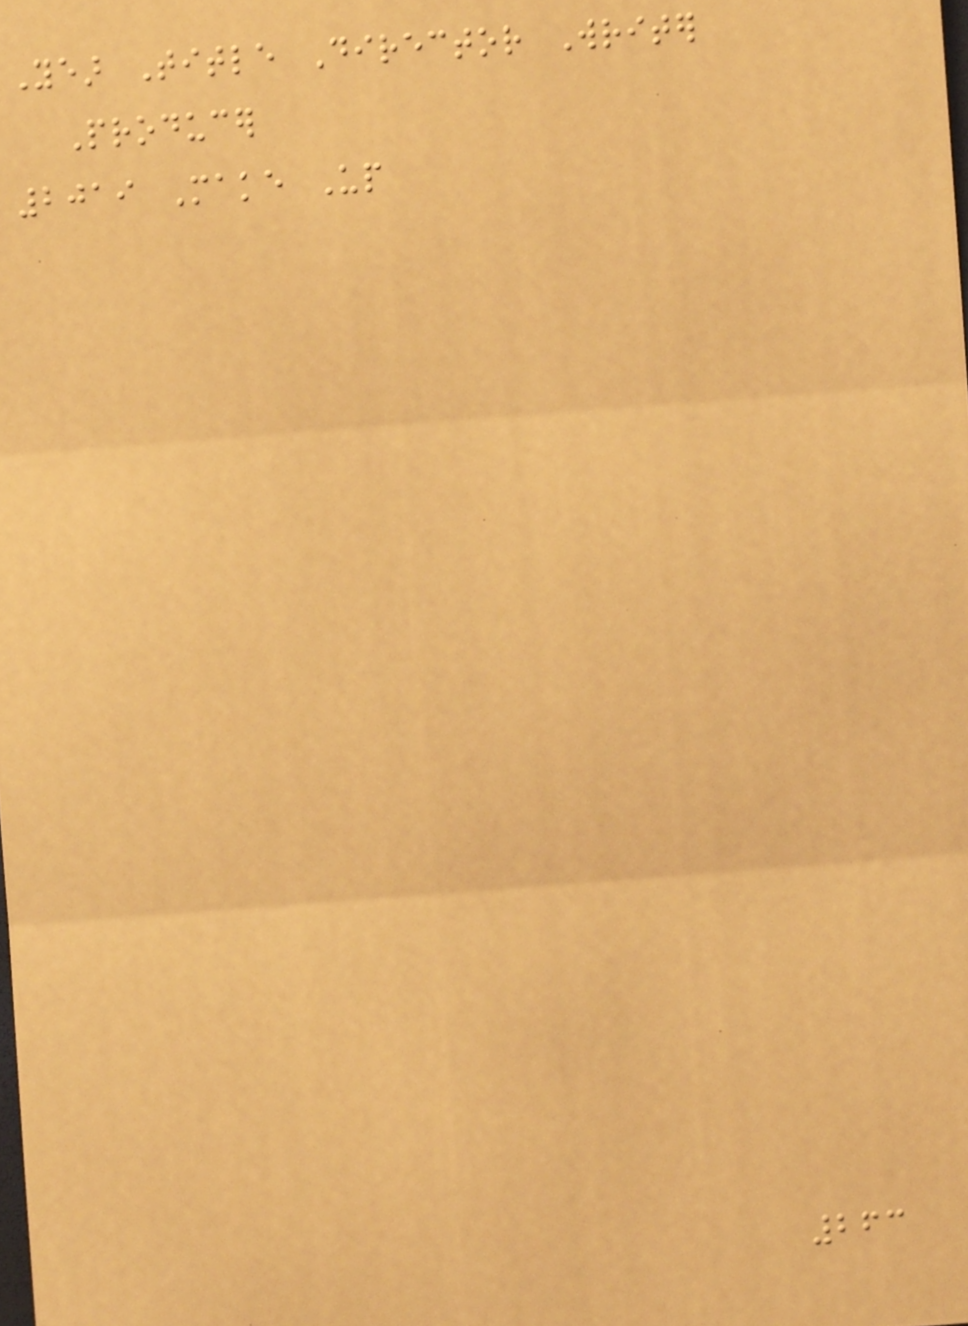Year Title Director Writer
Producer
2019 Make Up
263
